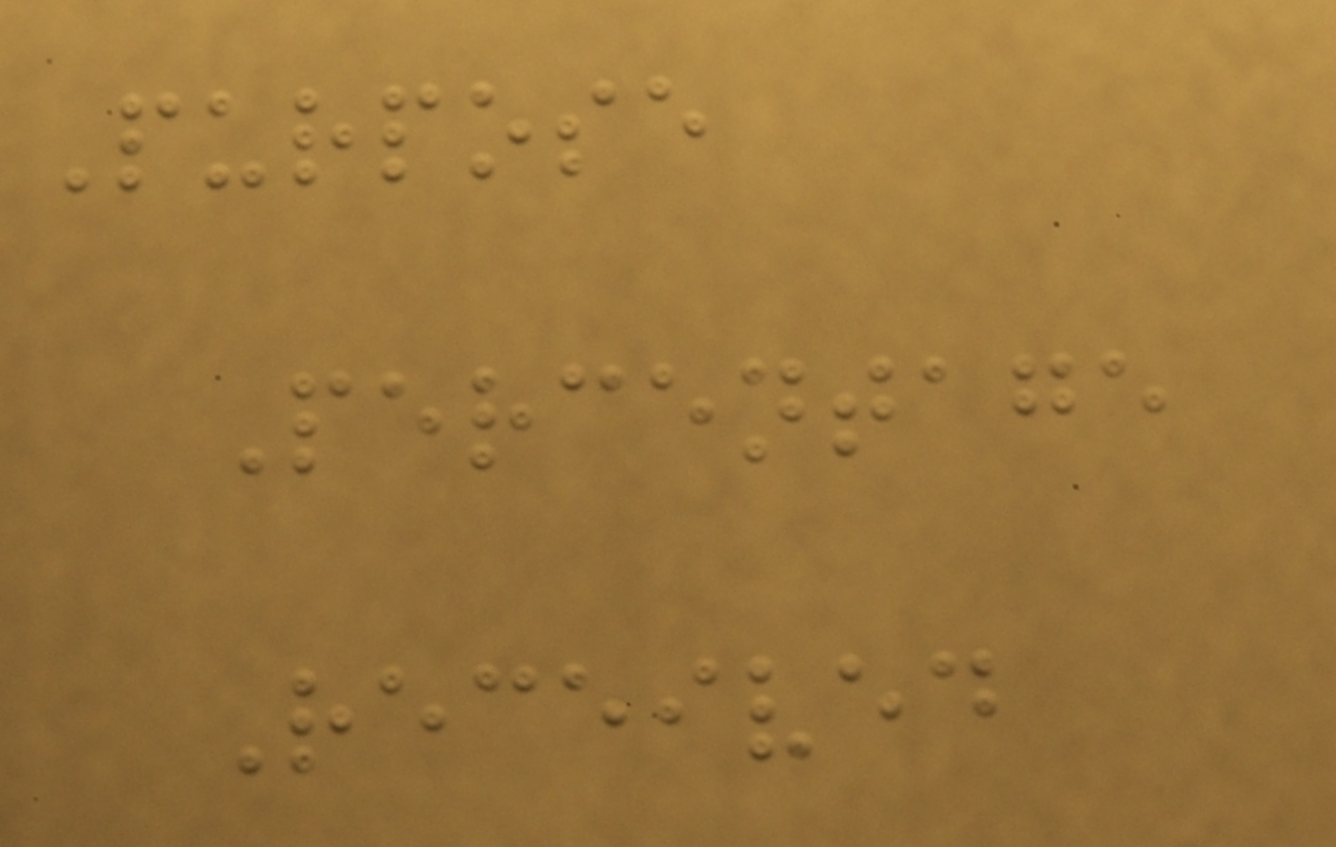Purpose
Percentage
Received
